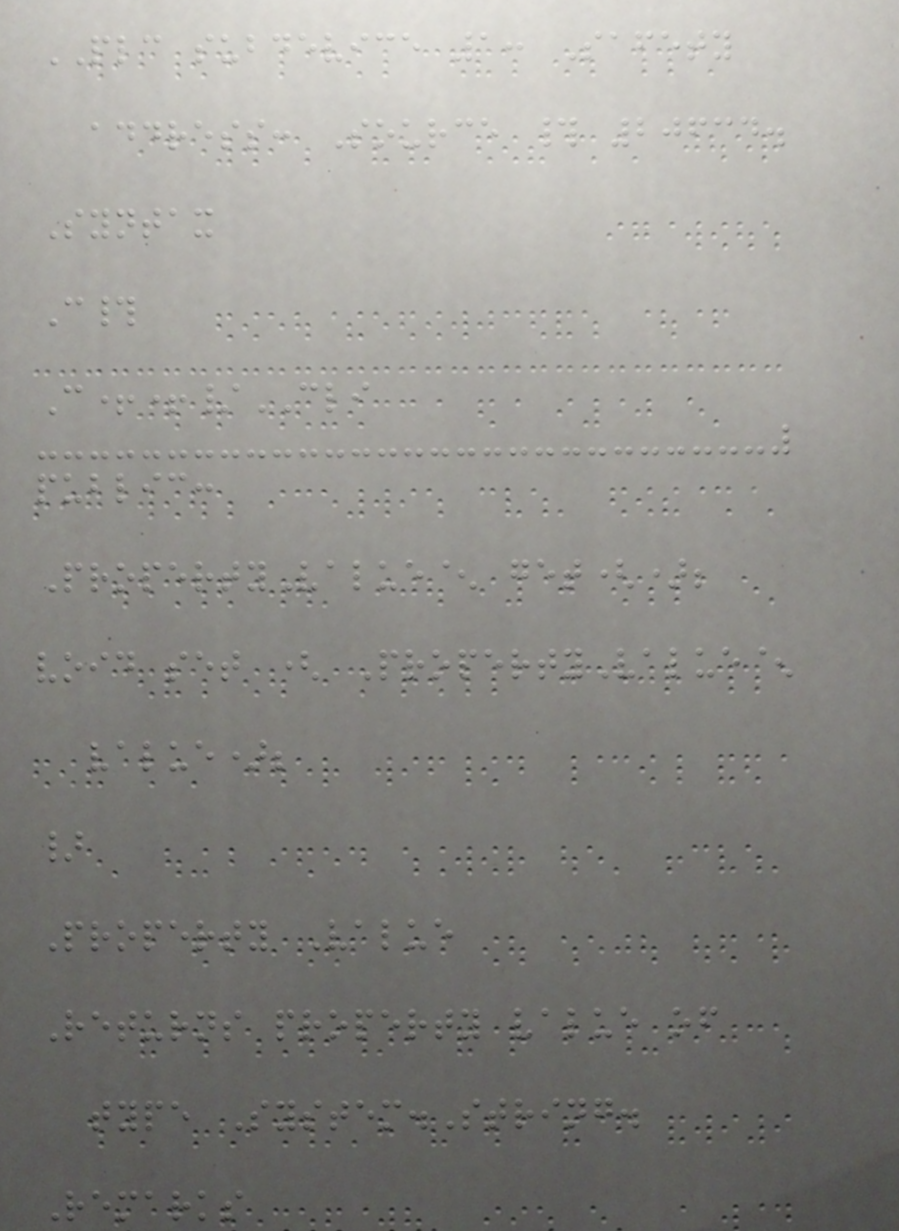PLC subdevice 1: Safety
address: Source # 20634.
Syntax
C#
C++/CLI
public:
PropertyValue^ get();
void set ( PropertyValue^
value);
}
Property Value
Returns property value of
type System.String.
Remarks
